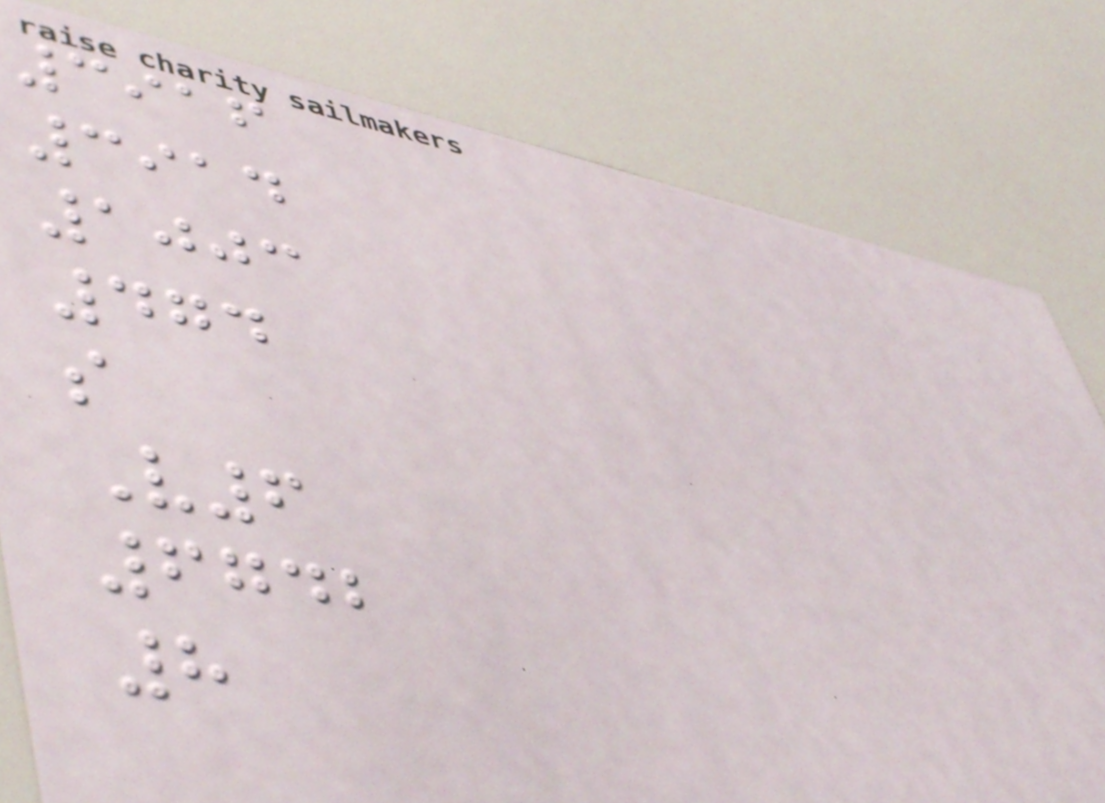3916
3914
1003
474
s
V6
6742
8
